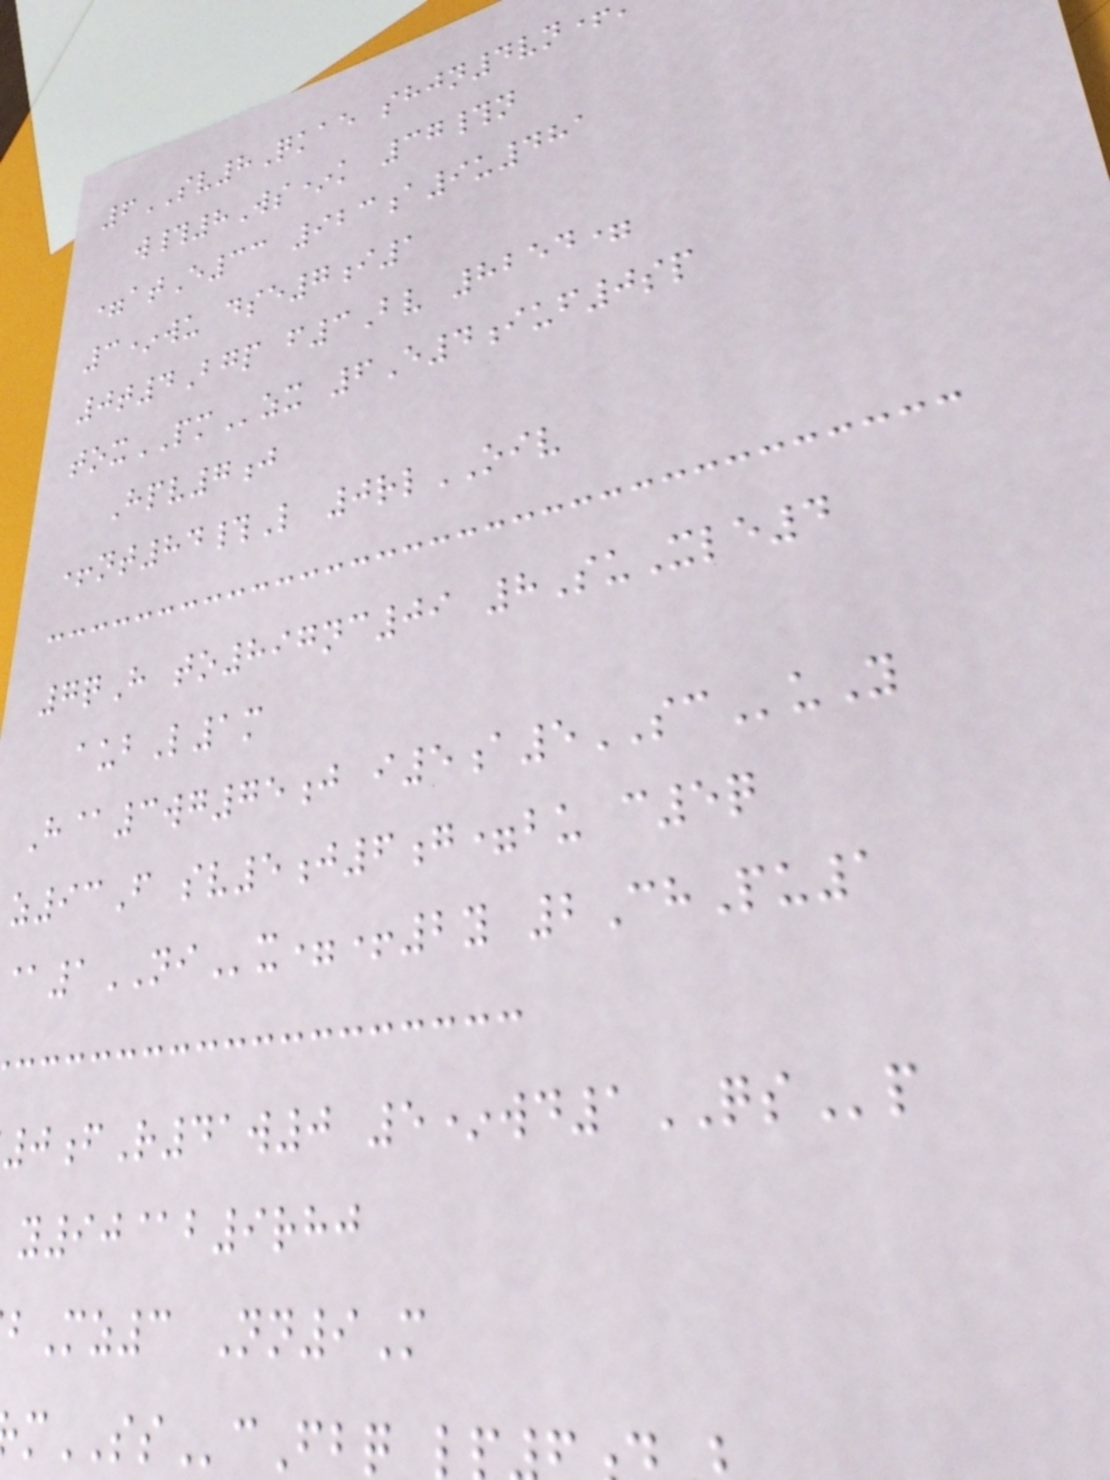6SV8Qkae shjn4vn
w#8Ws*k 37#n
=atE33 923a9u481
3*wu dse7i1
0t4Bgp f3Bv 8254=
toxPMzx 6E4iuf0sp
Hpv7j
+nt84#L 0rlOIV
7qH to897nc09 8SuXle4
aubL1m
H@3wg75j i5a5SCuY
z93F sv5j6g=bu c5q
1NIx=+2y 2ChPu1
0fR41w0 5*wd1QSp
y90@b9rhj
Mz3 Nn9M
mSScFbq l
